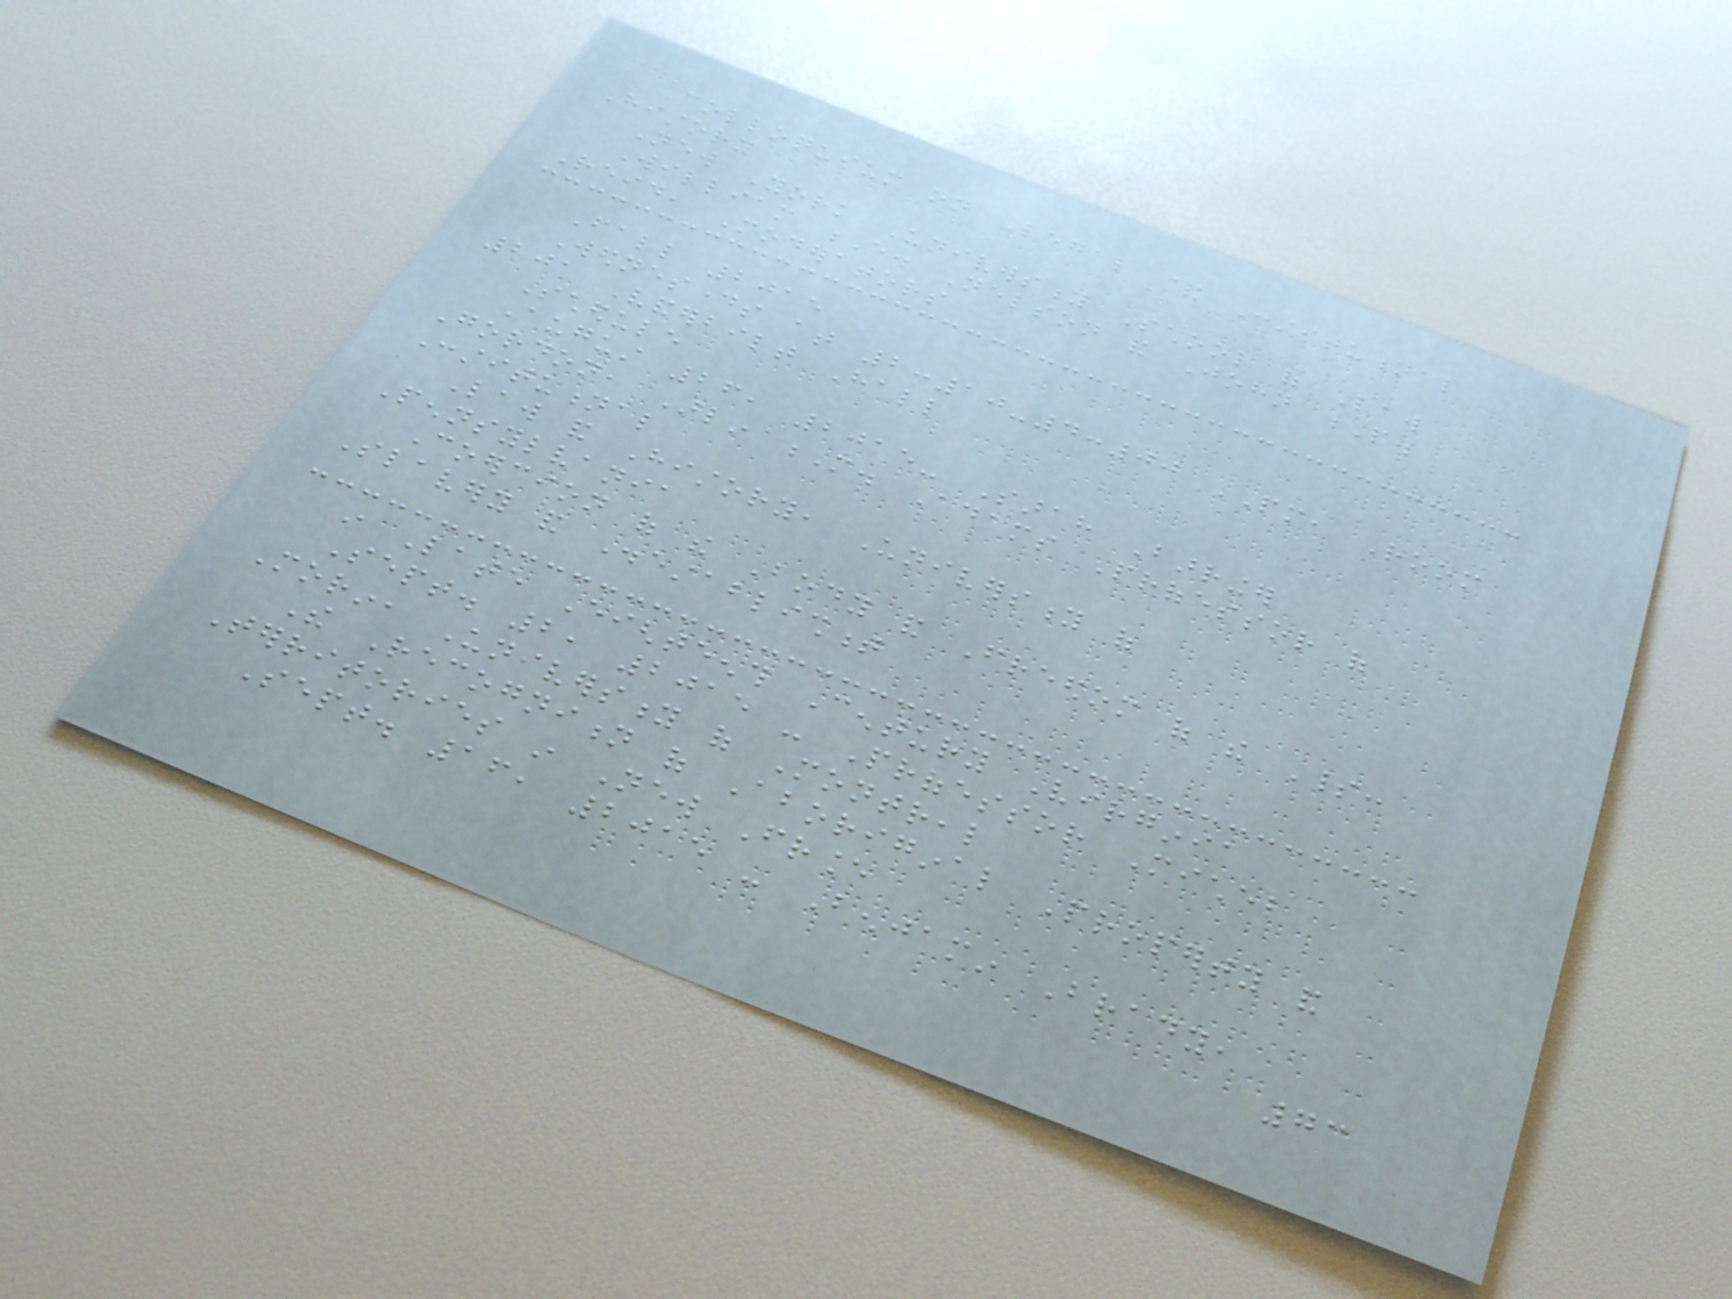Colloquium on Legal & Constitutional
History
New York University School of Law
William E. Nelson and John P.
Reid, Moderators
Fall 2015
Wednesdays at 2:10-4:00 PM, Room
201 Vanderbilt Hall
Schedule
August 26, 2015- Sarah Barringer
Gordon, Arlin M. Adams Professor of
Constitutional
Law and History, University of
Pennsylvania
Coercion of the Body and Freedom of the Spirit:
Slavery and Disestablishment
in Late Eighteenth Century Virginia
Sept. 2, 2015 - Professor Michel
Morin, University of Montreal
The Recognition of Aboriginal Property and
Territories in New France
Sept. 16, 2015 - Benjamin Brady,
73
